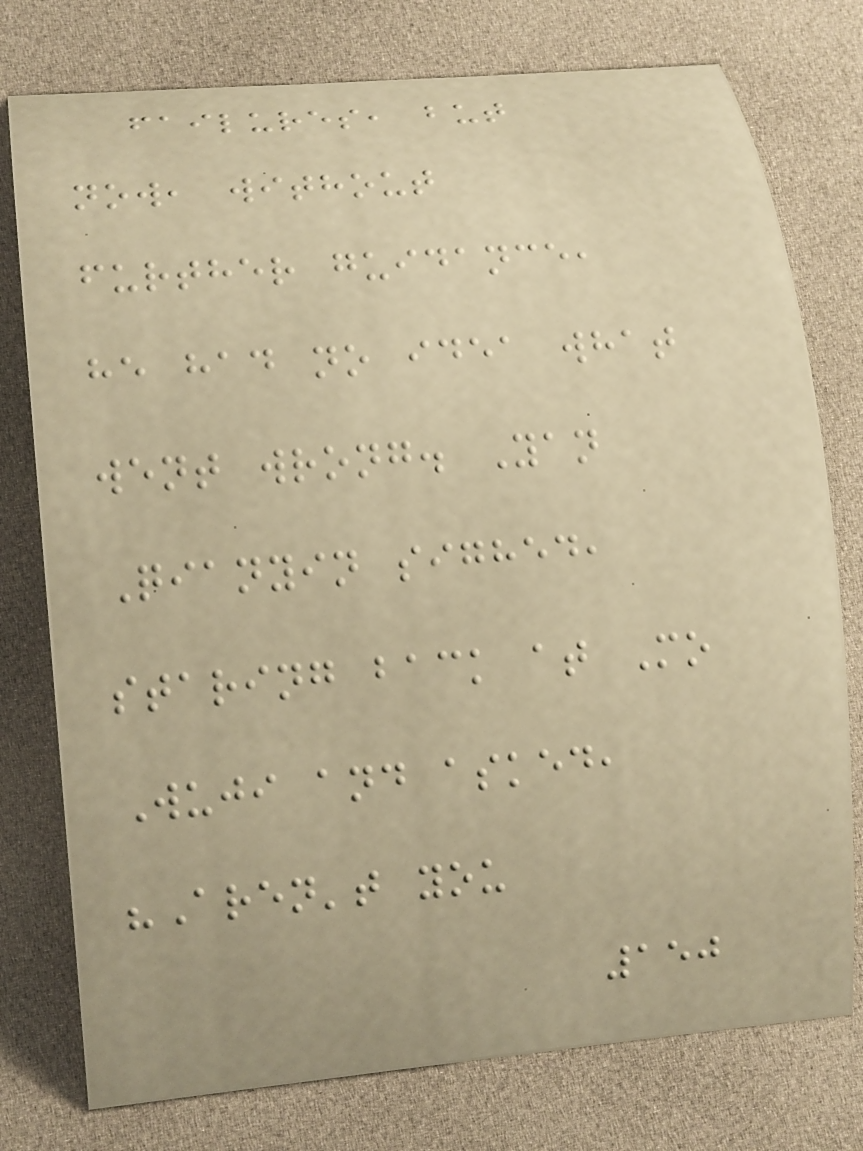failures, but
now, without
further guidance,
he had no idea what
went wrong. Yan
Qianyin sighed,
staring back at Mo
Wuji and asked,
"Aren't you
150
